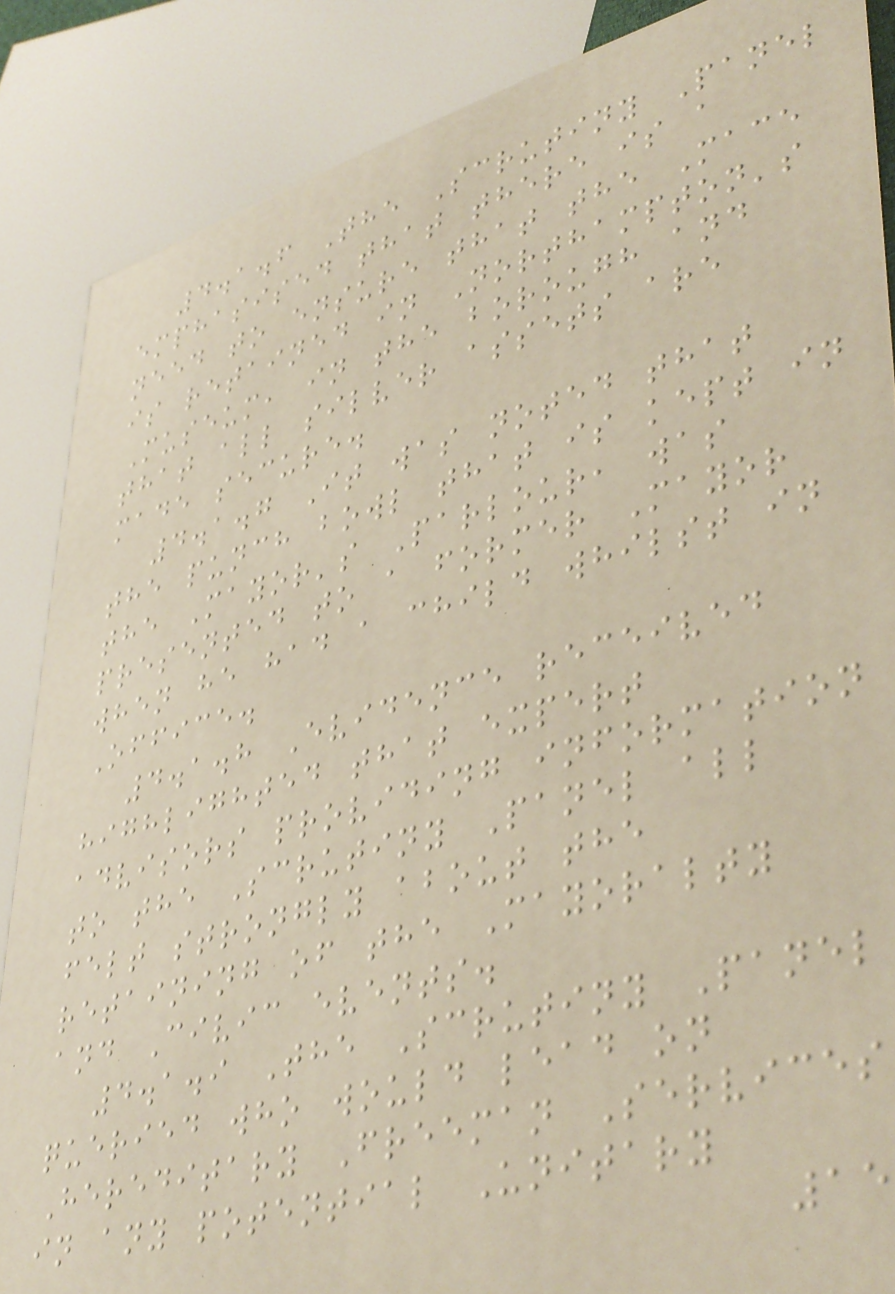4.1.6 The Scrutiny Panel
emphasised that there is a
need to ensure that the Mace
is retained in Northampton's
Museum, in the borough and
that all silver assets are
made secure.
4.1.7 It was noted that
the punch bowl that is kept in
the Mayor's Parlour, was
presented to a former Mayor
when he had a child whilst in
Office.
4.1.8 Evidence received
highlighted that expert
advisors providing information
to the Scrutiny Panel all
felt strongly about the
retaining of the Mayoralty
and Civic events.
4.1.9 The Scrutiny Panel
queried who would lead on
Hereditary Freeman Services
in any potential Unitary
15
